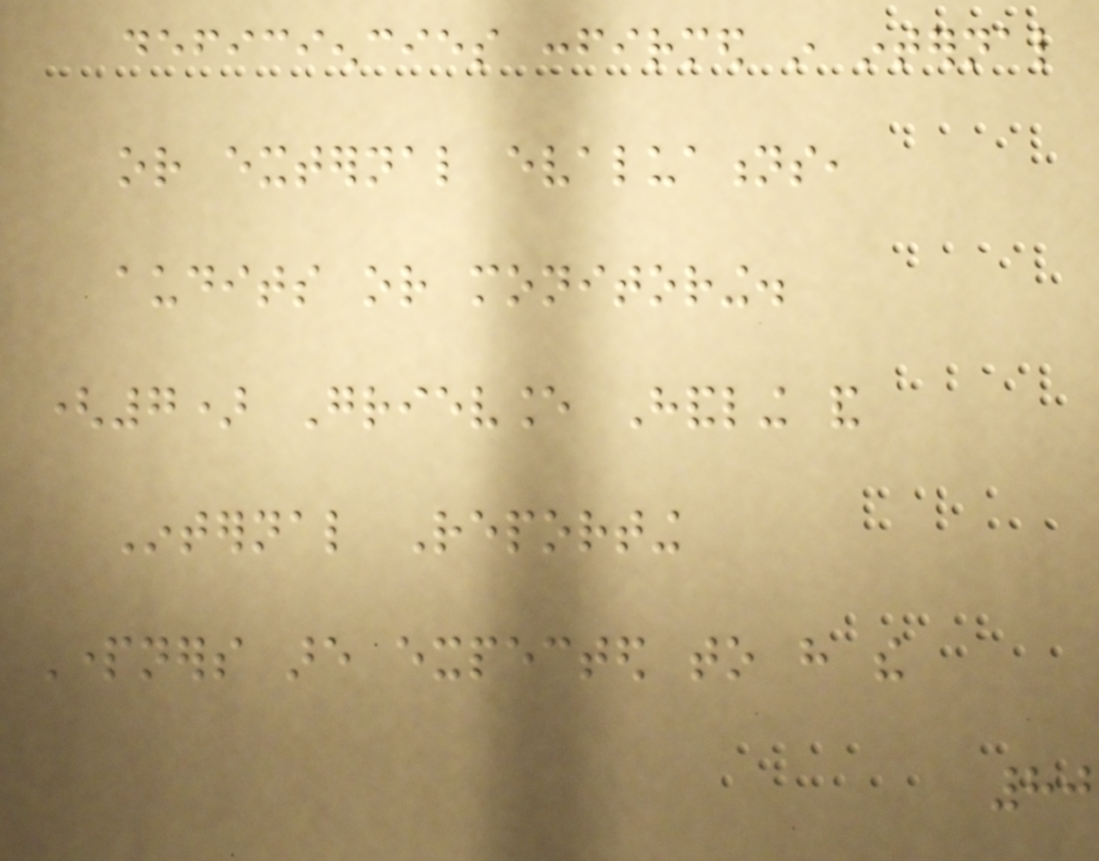deficiencies confirmed in internal
or external evaluations,
audits or monitoring.
(7) Grievance Handling and
Internal Reporting
Partners are expected to have the
80
